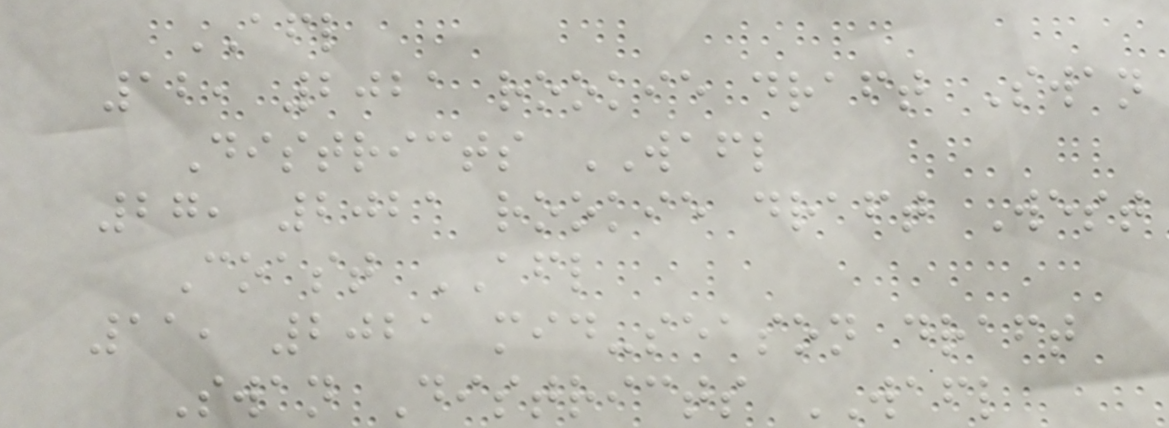AFL
12, 2021 rookie draft Swan
Districts WAFL
27, 2021 rookie draft West
Coast AFL
11, 2021 mid-season draft
Swan Districts WAFL
